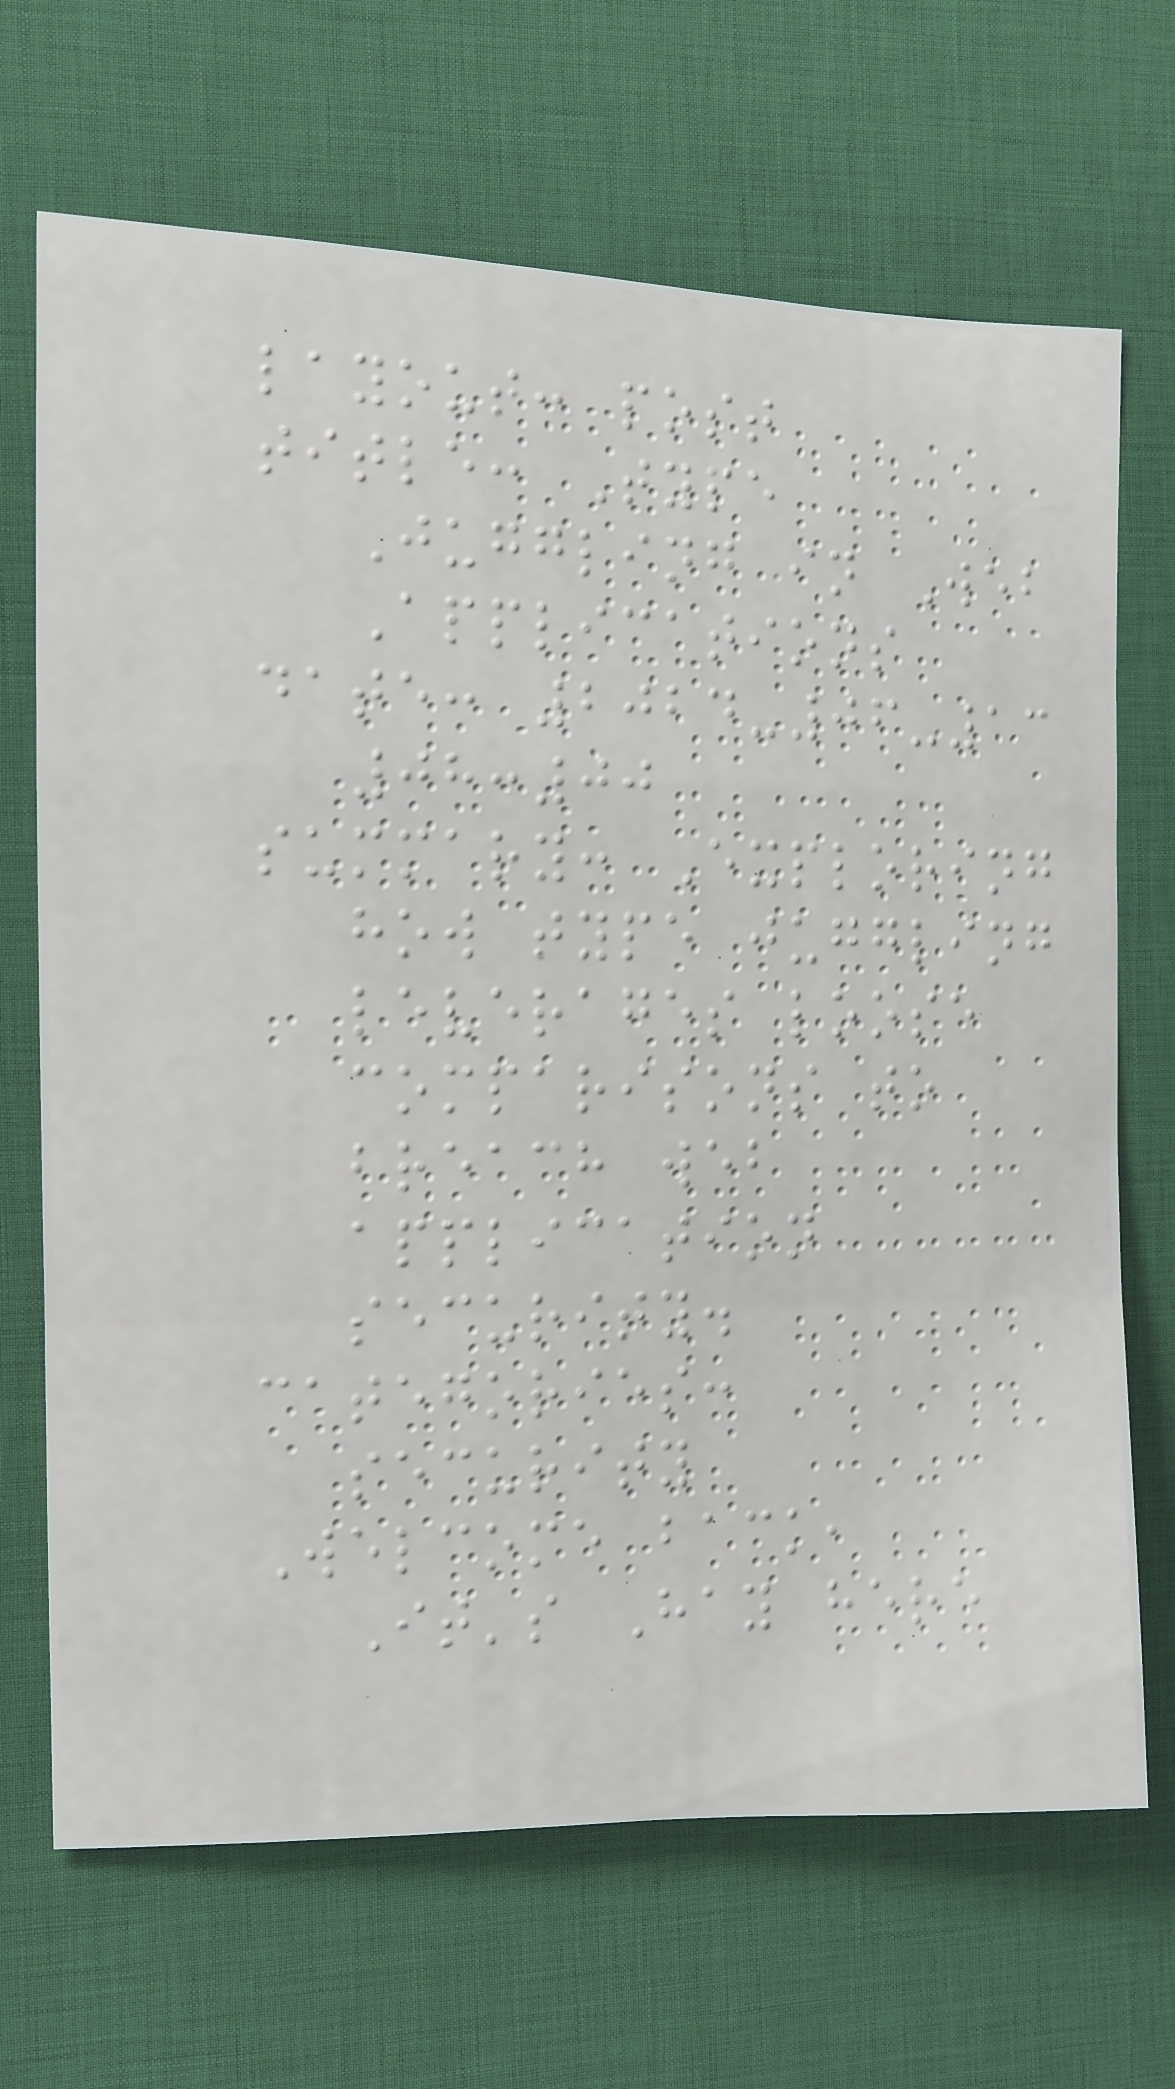layout: post
title: Type
Juggling in Web
Applications
date: 2024-06-13
08:00
summary: Exploring
how type juggling
leverages loose
comparisons to
breach web
application
security.
categories:
security
Welcome back,
It's Hay here
